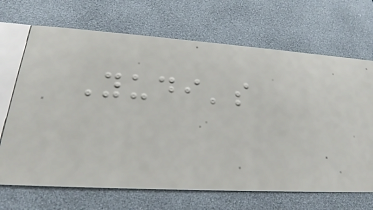Yudi's
